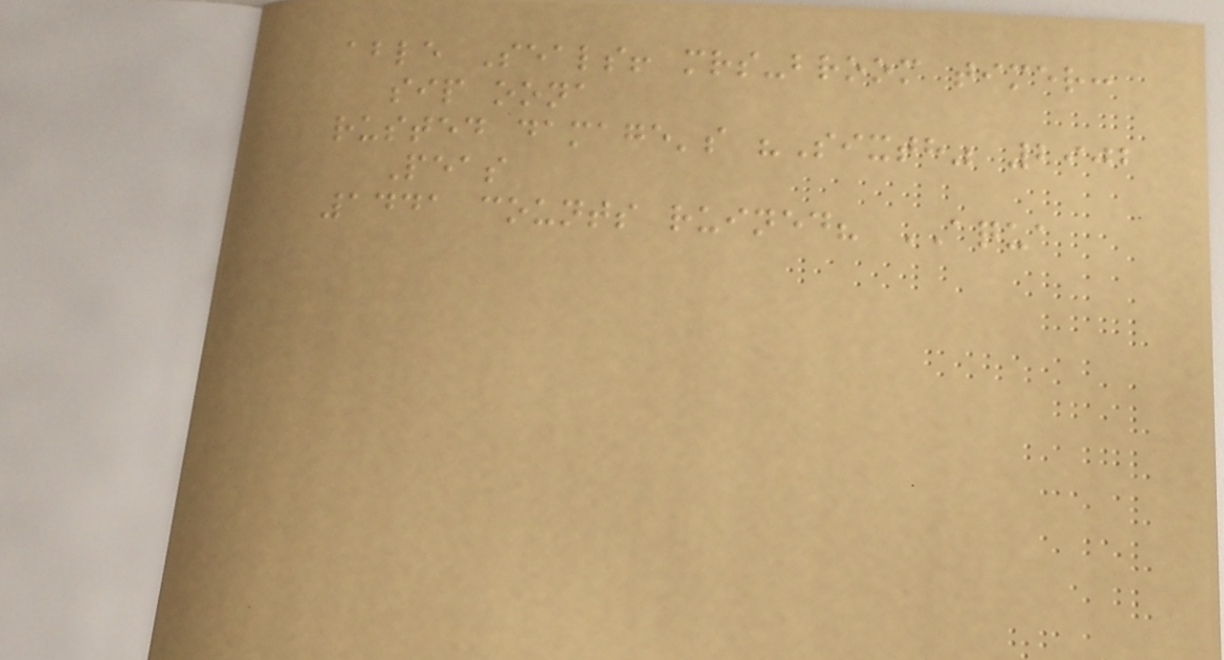able Seals! mrs-broom timer:
sip oona
rusted damage's "Sixth" 2902
Peas
1441 counts ruined? AQUA
